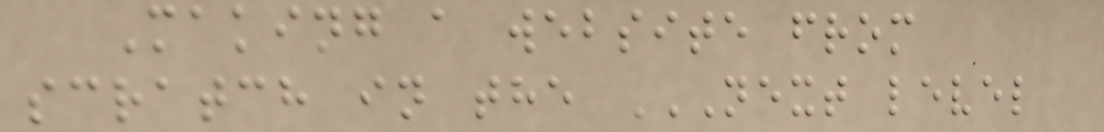Making a website from
scratch in the NEXT LEVEL
